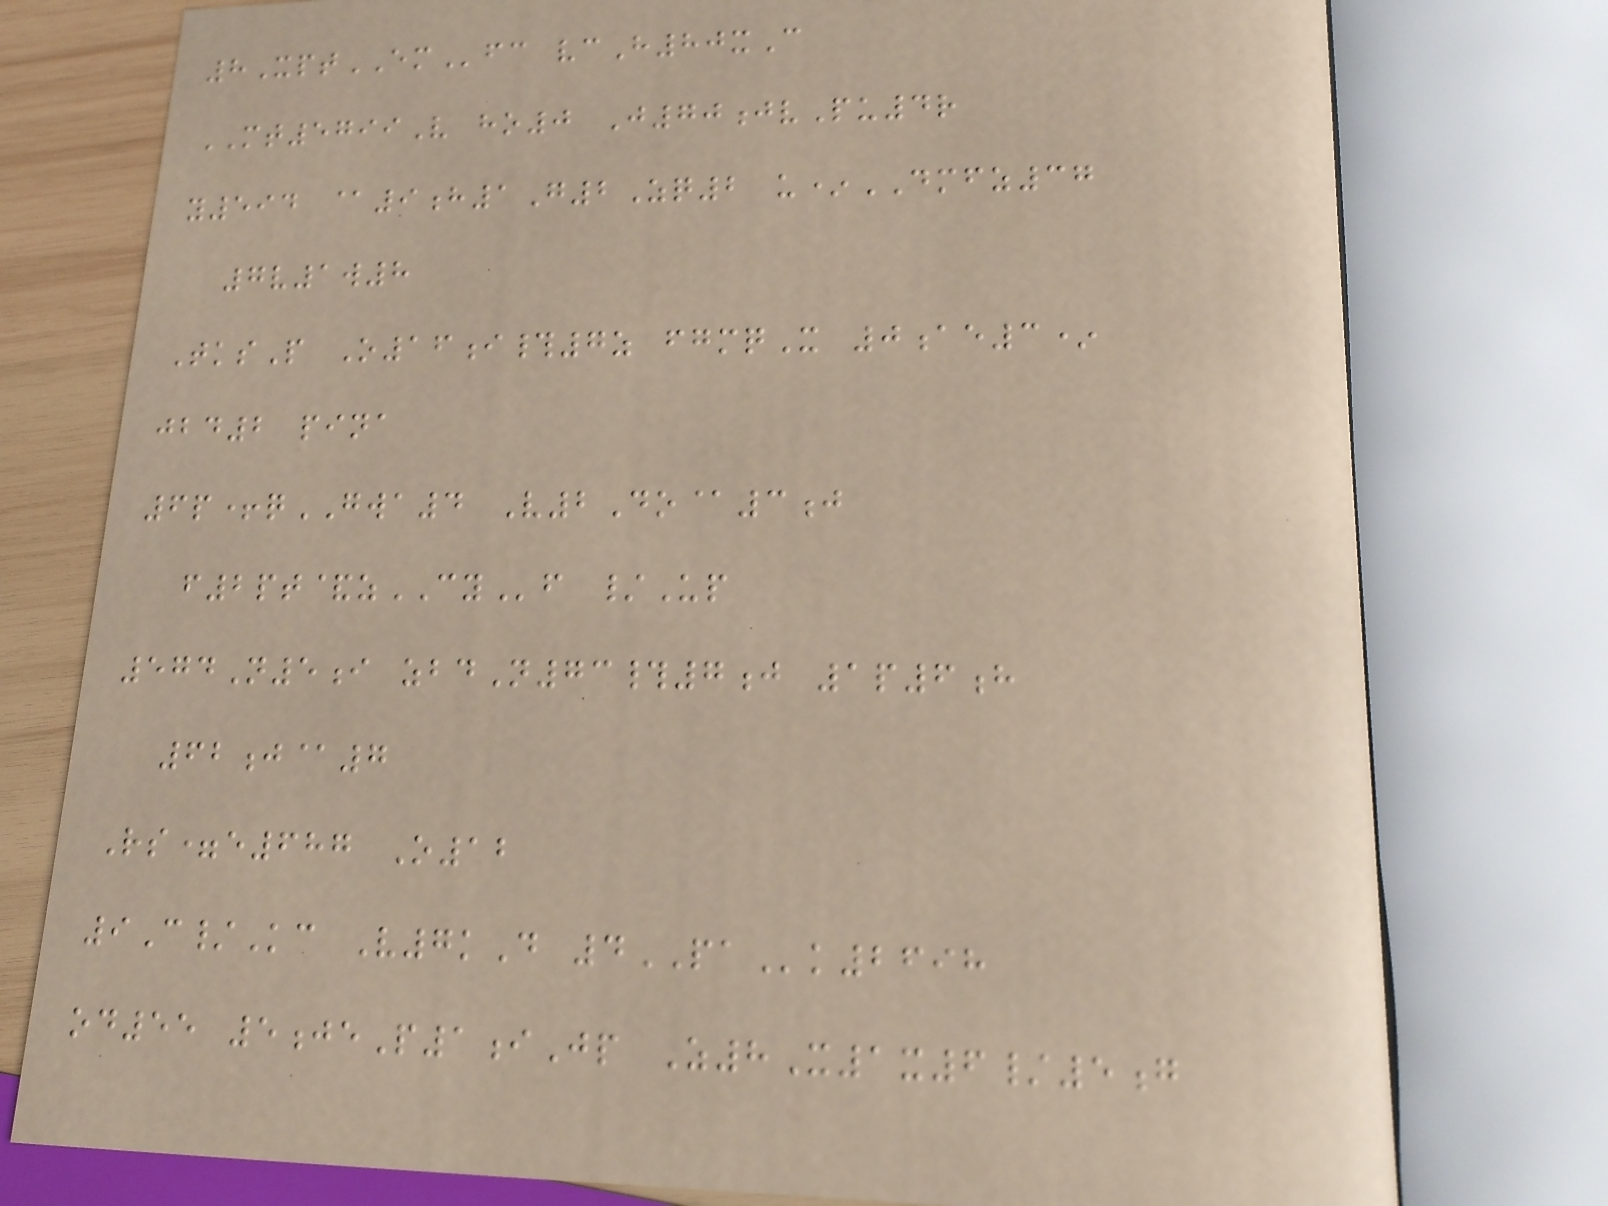8XptEMfc vcH80xC
MT5799V ho0 J70jvPu4r
y594 @9h1G2Zq2 u*DMFZ37
7v1w8
TksP O16i#7z fgmqX 0ae3*
jbd2 pina
6p+qGWA4 V2Do@3j
f2pt&zCYf /Up
574N5i zbdN73#7j 1p6h
62j@7
Rs=e687 O12
9C/Kc V7kD 4PAk2698
od55 5jeP1iJp Z8X1x6/5g
